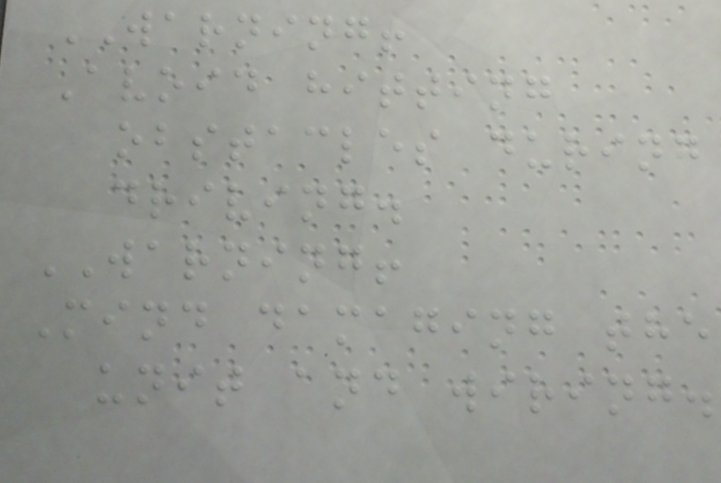WARNING!
Avoid hitting
obstacles during
driving.
WARNING!
Mind damaging the
unit and wiring.
